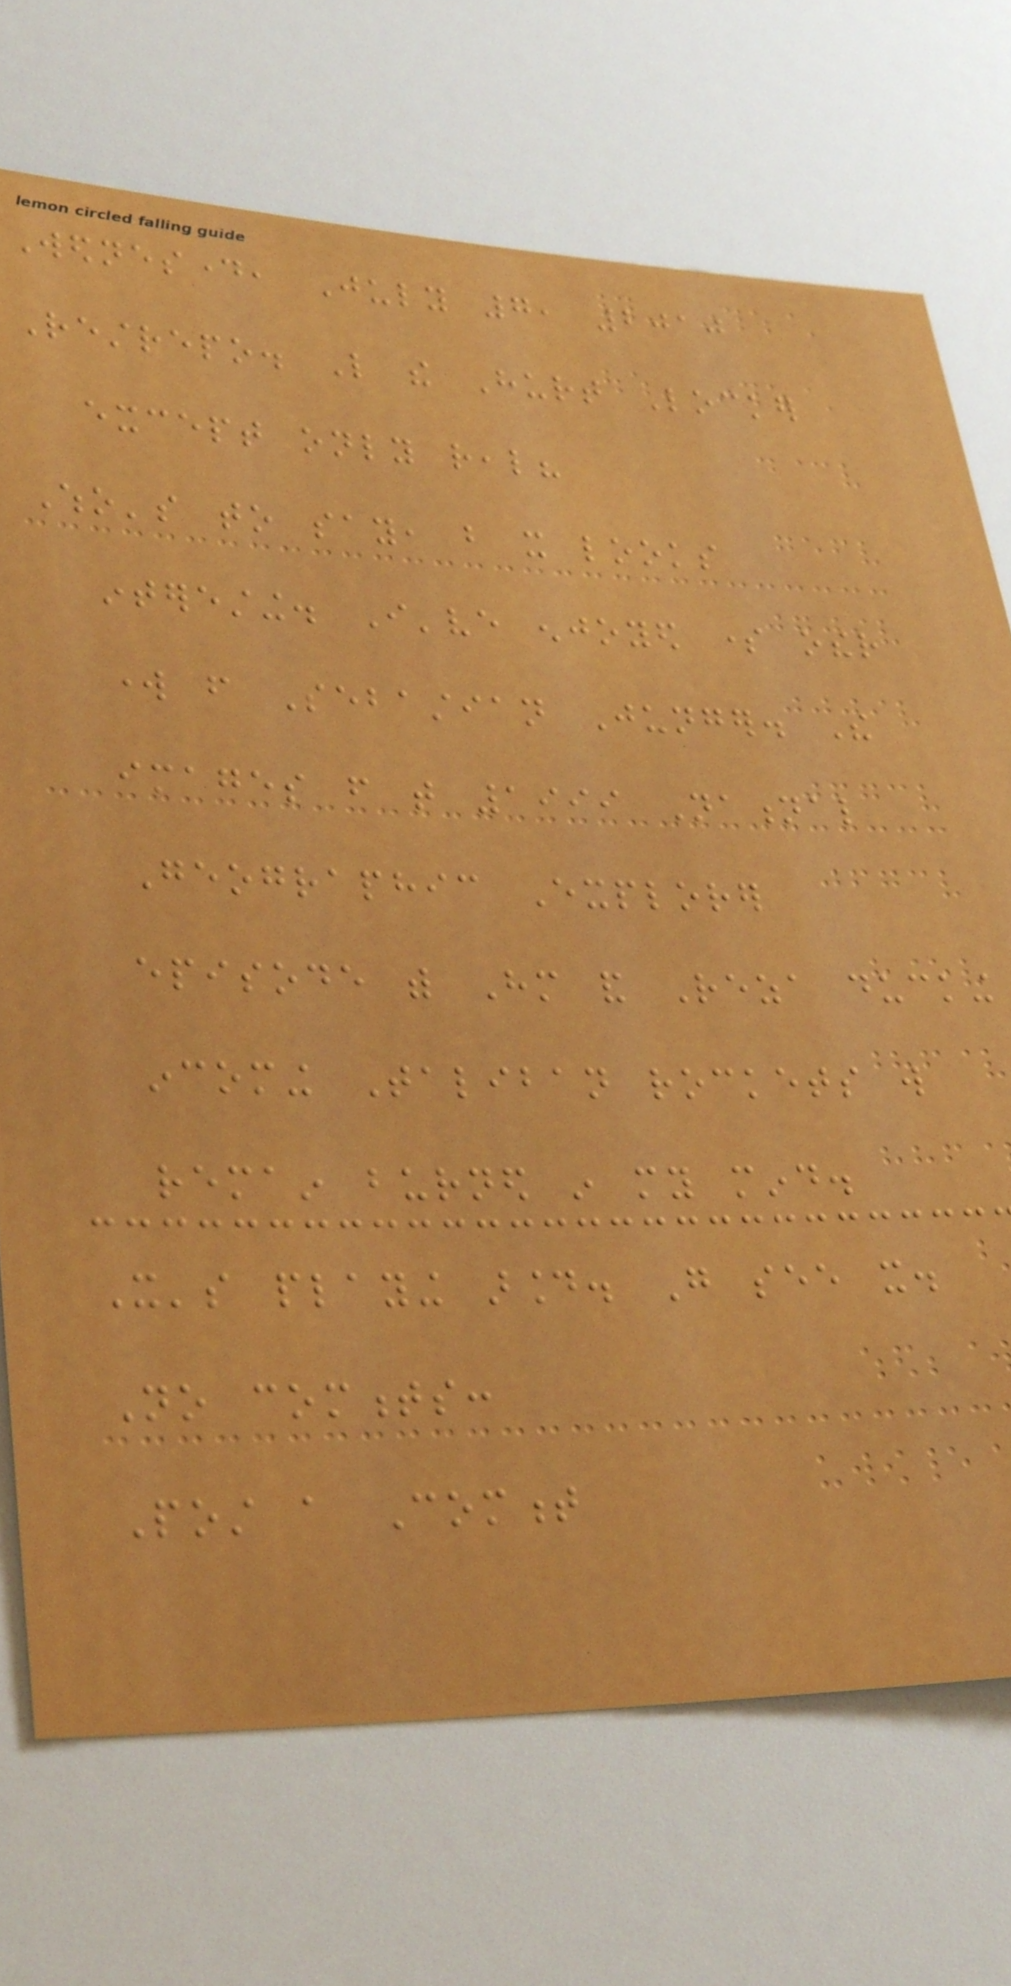Wednesday, July 7, 2010
Restrepo. Like the Hurt Locker
except only real?
Who's to say, but it looks
interesting. I've enjoyed some other
work from Sebastian Junger. The
images from that 1999 National
Geographic Explorer
episode with Him and Reza ducking
incoming Taliban rockets will
remain burned in my mind.
It's playing around. Go see it.
No comments:
Post a Comment
